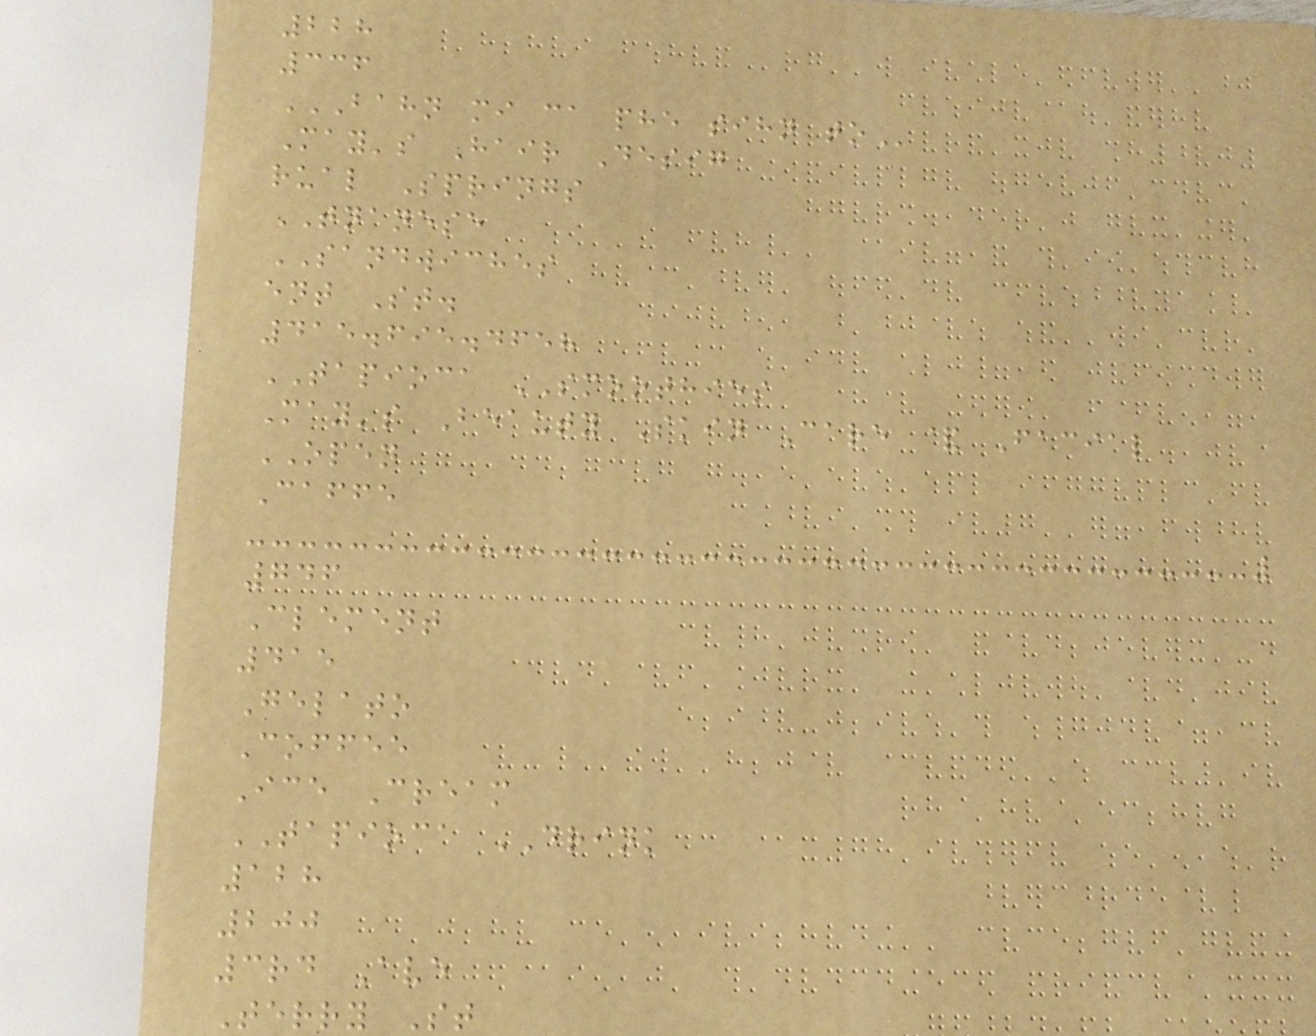228
336
BAHN MI CA PHE SIHN TO
May's Hair Desig
rual Springs
TNANESE
SANDWICHES
ent St.
415.695.4658
TAPIOCA SMOOTHIES
May's Beauty Skin Care & Facial
OPEN
Caffe
746
Clement
415
Gelato
Coffee
Ice Cream
TAPIOCA DRINK
128
200
3rd Ave
Terry St
